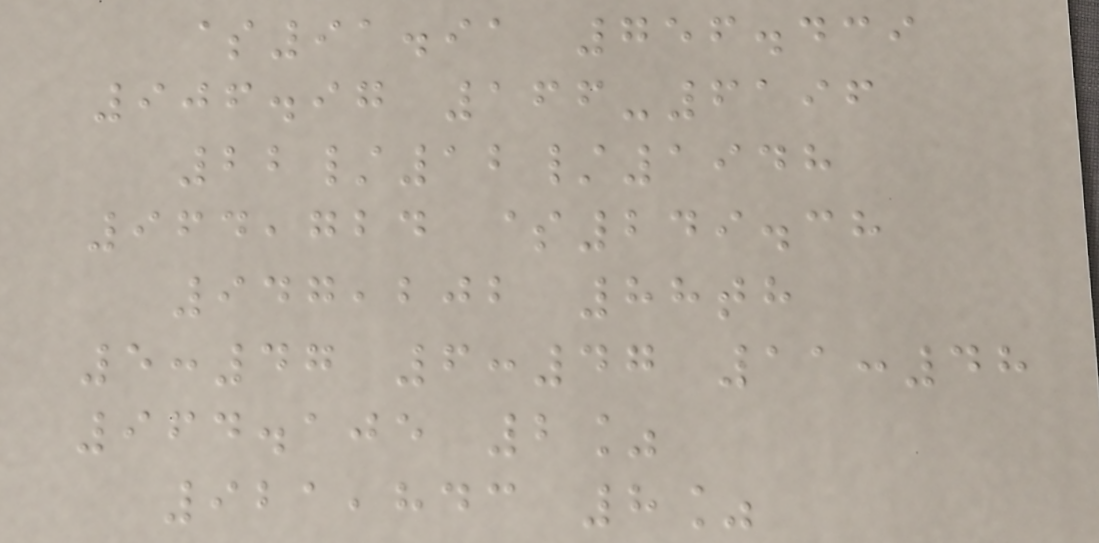$91.91 756.439
906.97 166-6196
22/12/1948
964,724 $249.38
947,202 88th
5:47 6:47 11:48
964.105 2%
921,843 8%
